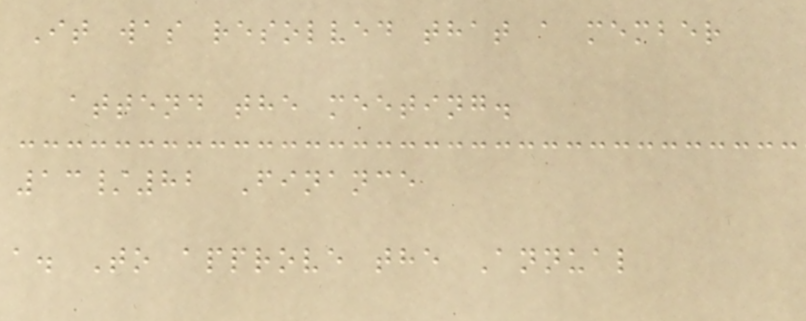It was resolved that a member
attend the meeting.
13/82 Finance
a. To approve the Annual
